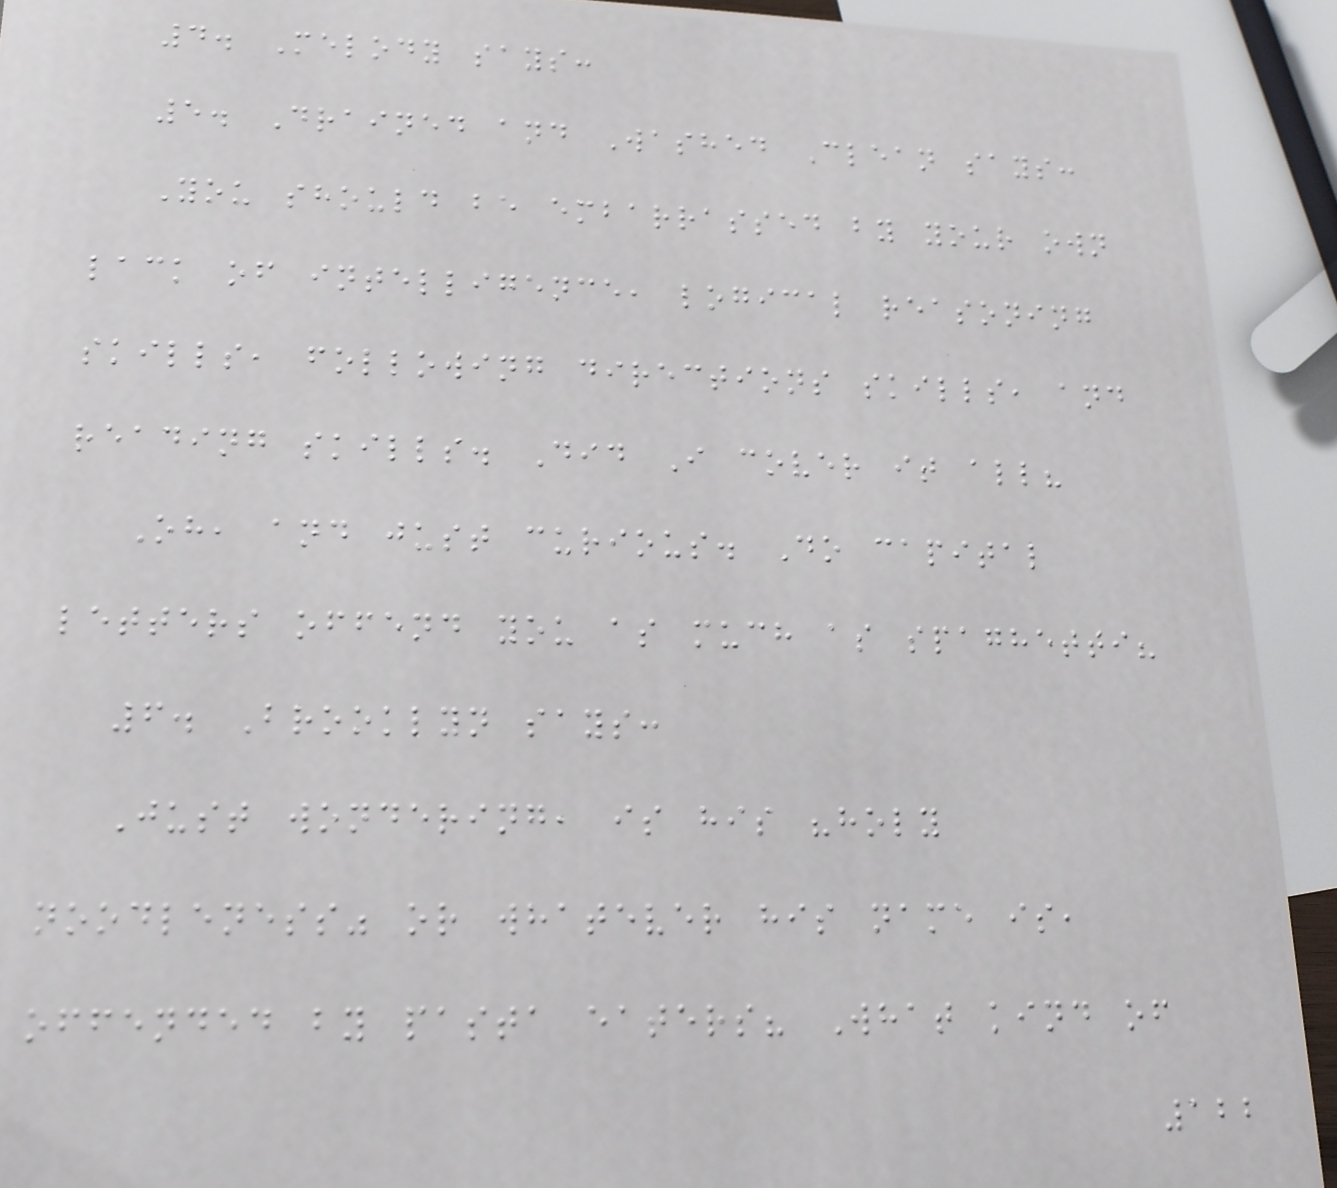4. Melody says:
5. Drained and Washed Clean says:
You should be embarrassed by your own
lack of intelligence, logical reasoning
skills, following directions skills, and
reading skills. Did I cover it all?
Oh, and just curious. Do capital
letters offend you as much as spaghetti?
6. Brooklyn says:
Just wondering, is his "holy
noodleness" or whatever his name is,
offended by pasta eaters? What kind of
122
